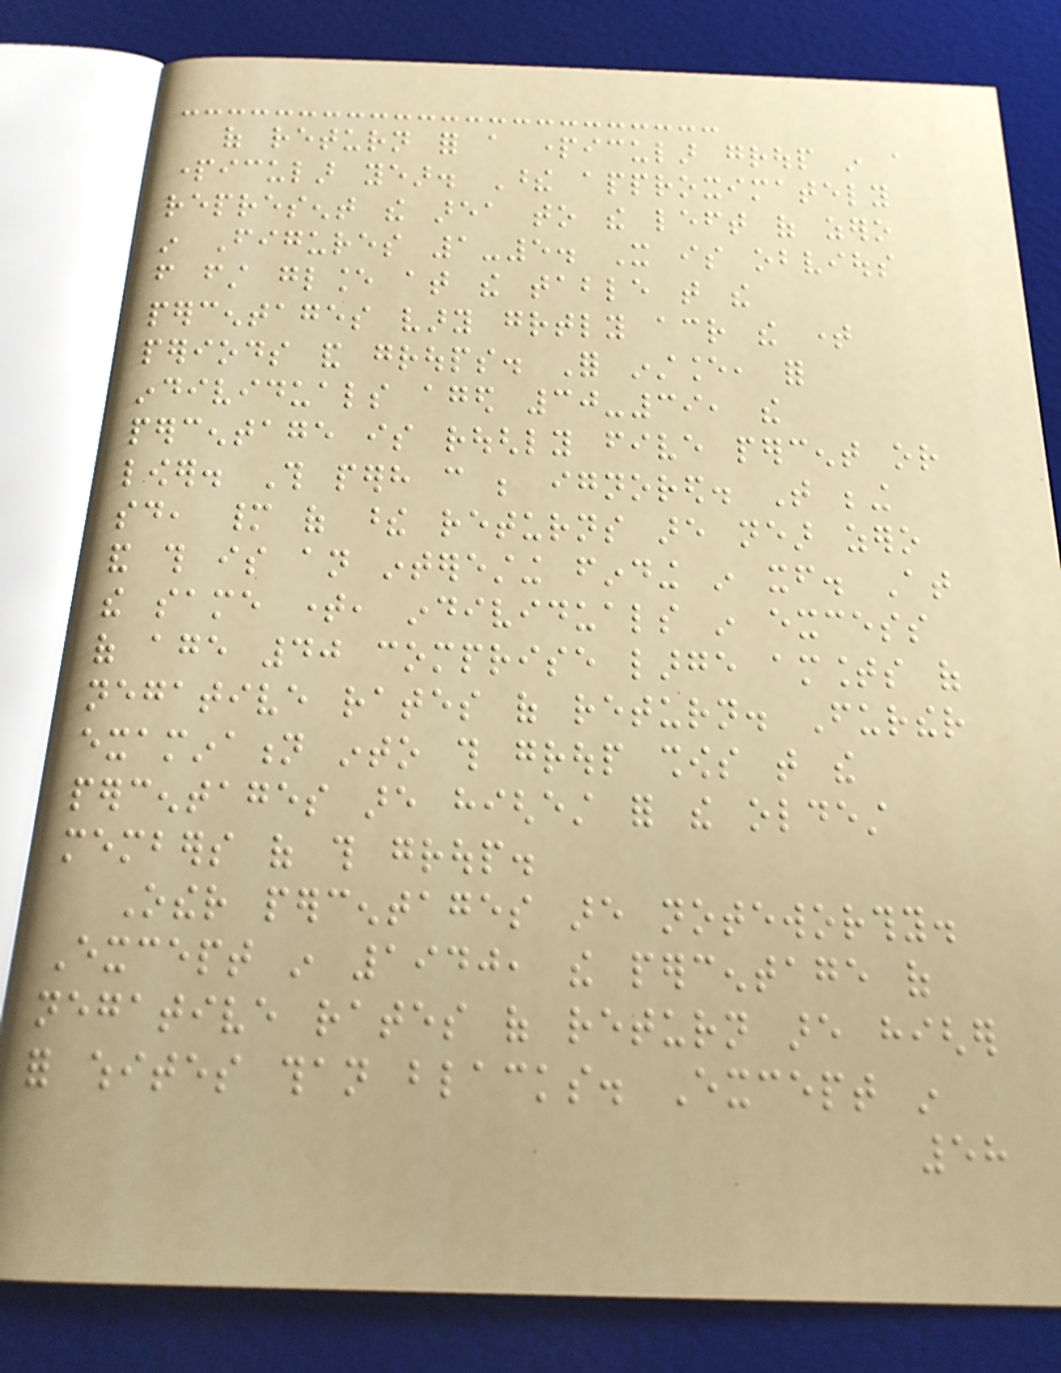of return for a particular group in a
particular year. These approximately
represent the area to the left of zero
in Figures 1-5. It is obvious
from first glance at the table that the
percentages vary greatly across the time
periods and groups. For instance, for
individuals aged 30-39, the
percentage is roughly five percent or
lower. This perhaps can be ignored. That being
said, many of these returns are near zero
and this is an interesting finding in itself. At
the same time, individuals in excess
of age 40 comprise large amounts of
negative rates of return. Further
examination into this group shows that the
percentages are highest for the oldest
members of this group.
Other percentages are noteworthy.
Except in 1940, the percentage of
negative rates of return are higher
for whites than blacks. Except in
58
